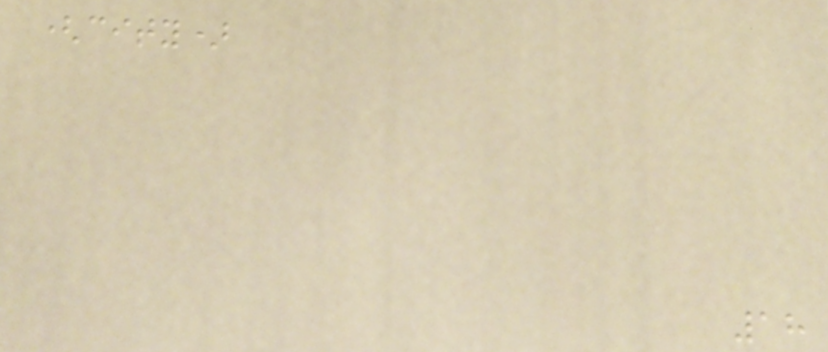(city)
18
